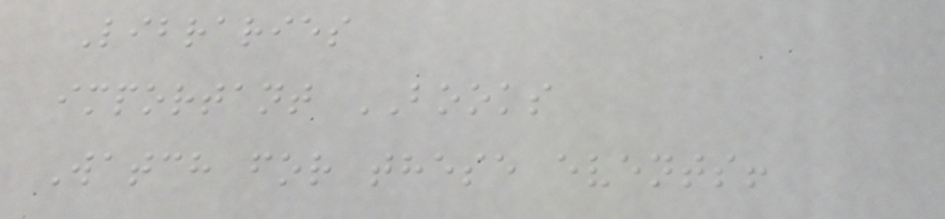Libraries
important BOOKS
Watch for these events!
